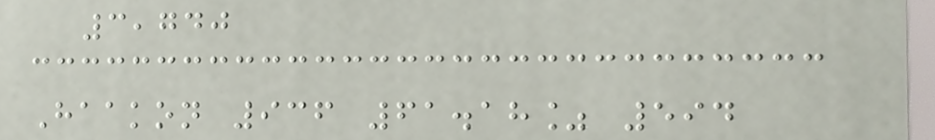3,740
Haakon 936 61.18% 594
